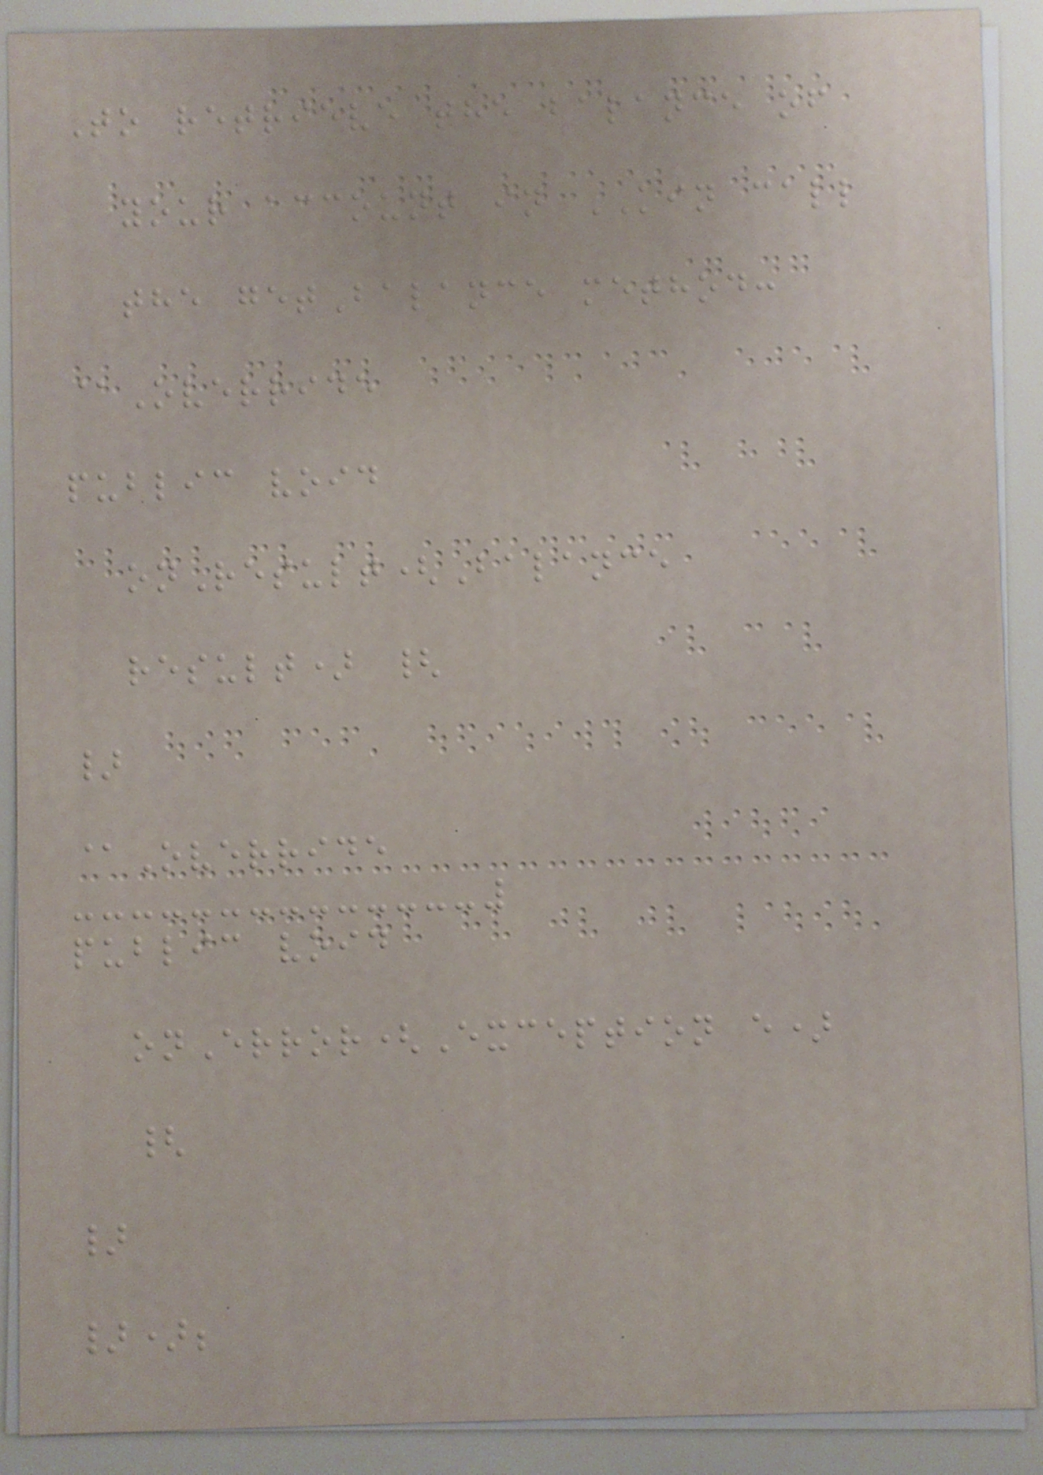To retrieve the balance of
your account in KIN call
the getBalance method:
@Override
public void
onResult(Balance
result) {
}
@Override
public void
onError(Exception e)
{
}
});
